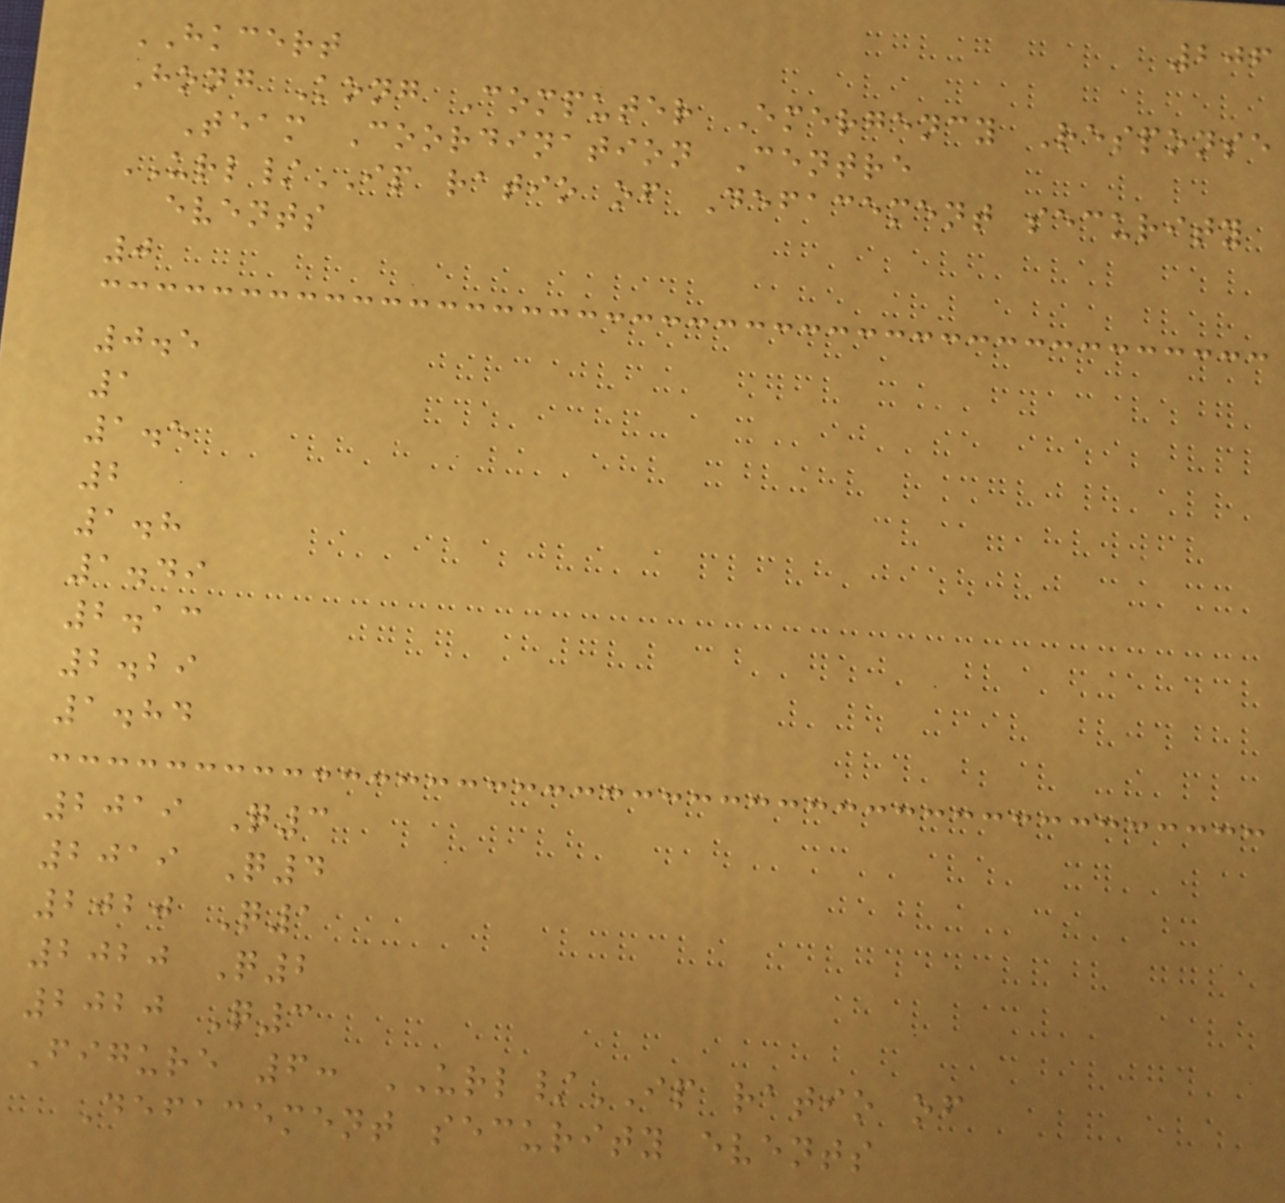206
HKCERT
Hong Kong Computer Emergency Response
Team Coordination Centre
URL/IP ratio of Defacement security
events
0
0.5
1
1.5
2
1.8
1.49
2.13
2.29
1.84
2019 Q3
2019 Q4
2020 Q1
2020 Q2
2020 Q3
Figure 6: URL/IP ratio of
Defacement security events
